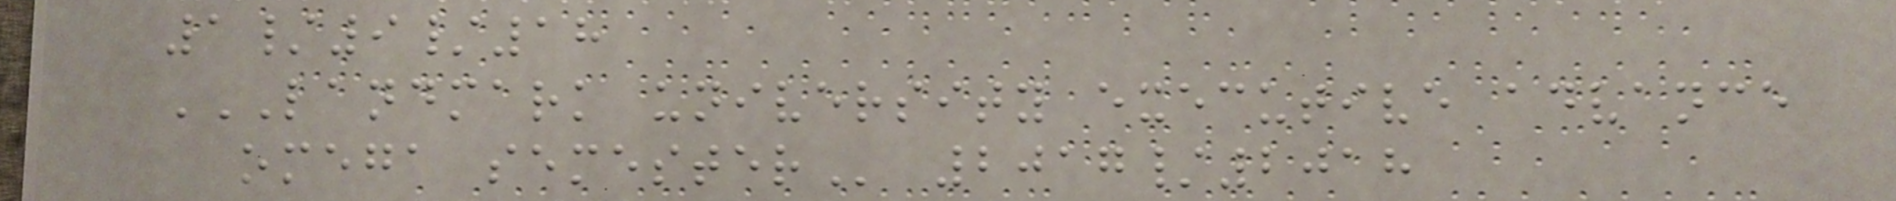1/9/18
LANDMARK UNIVERSITY EXECUTIVE ADVANCE
OMEGA SEMESTER 2017/2018
